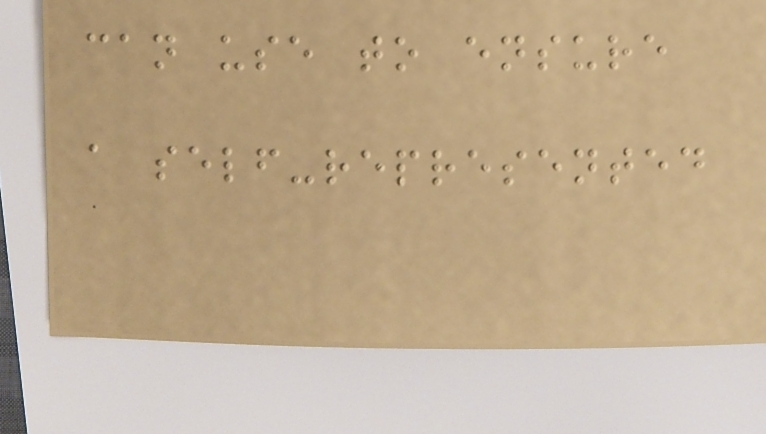can use to ensure
a self-represented
